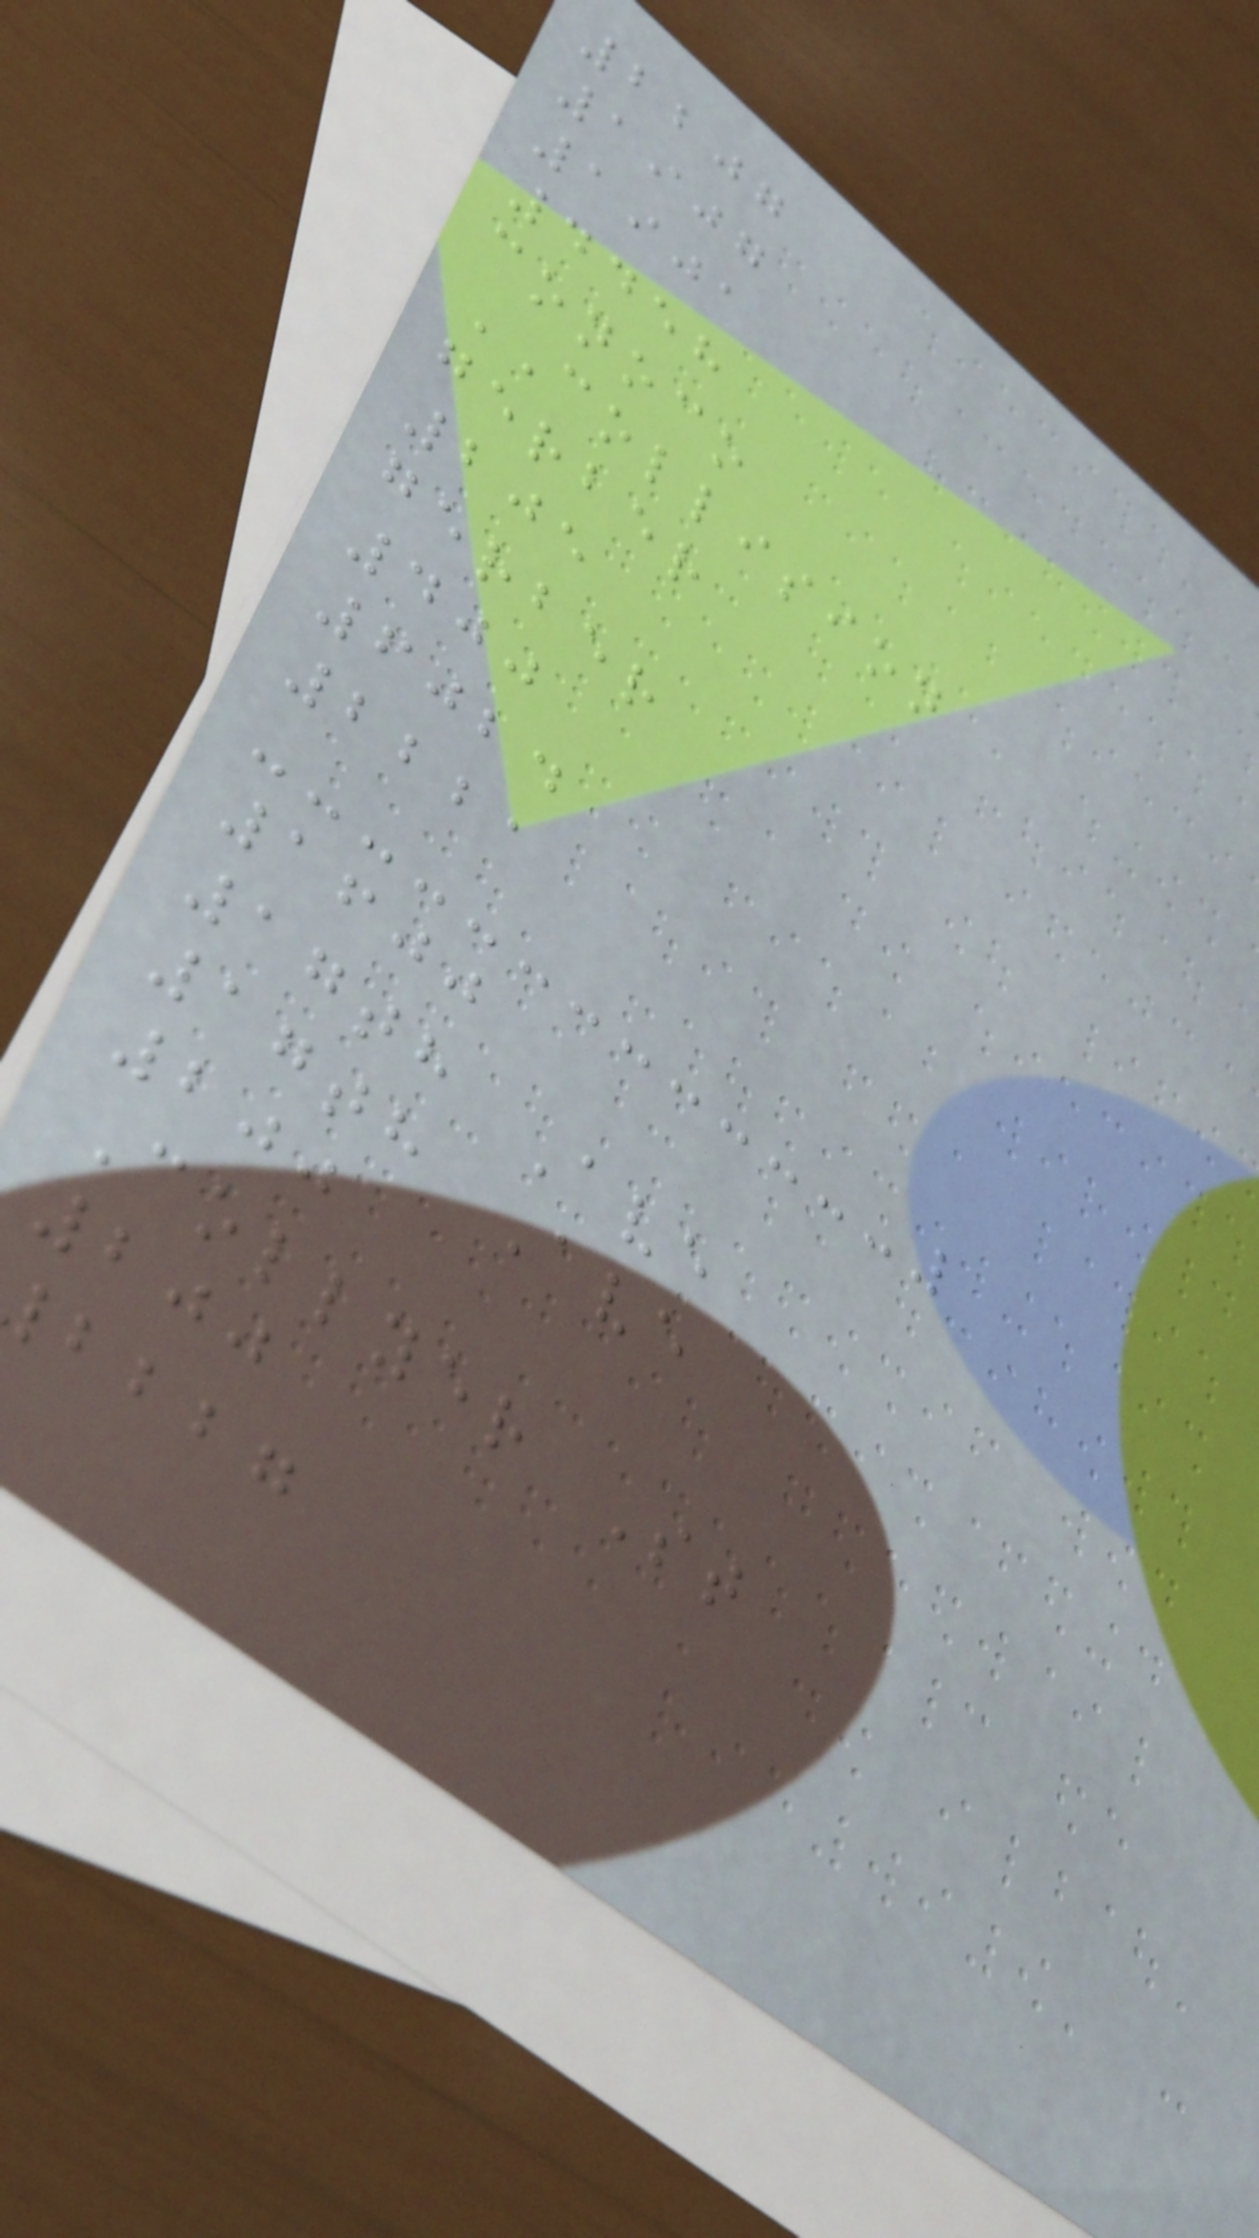2207
1907
1901
4458
conoco
COLLISION
gerber
205
gerber
400
6024
2221
1600
17th Ave
17th Ave
200
Collyer St
200
bbbg
